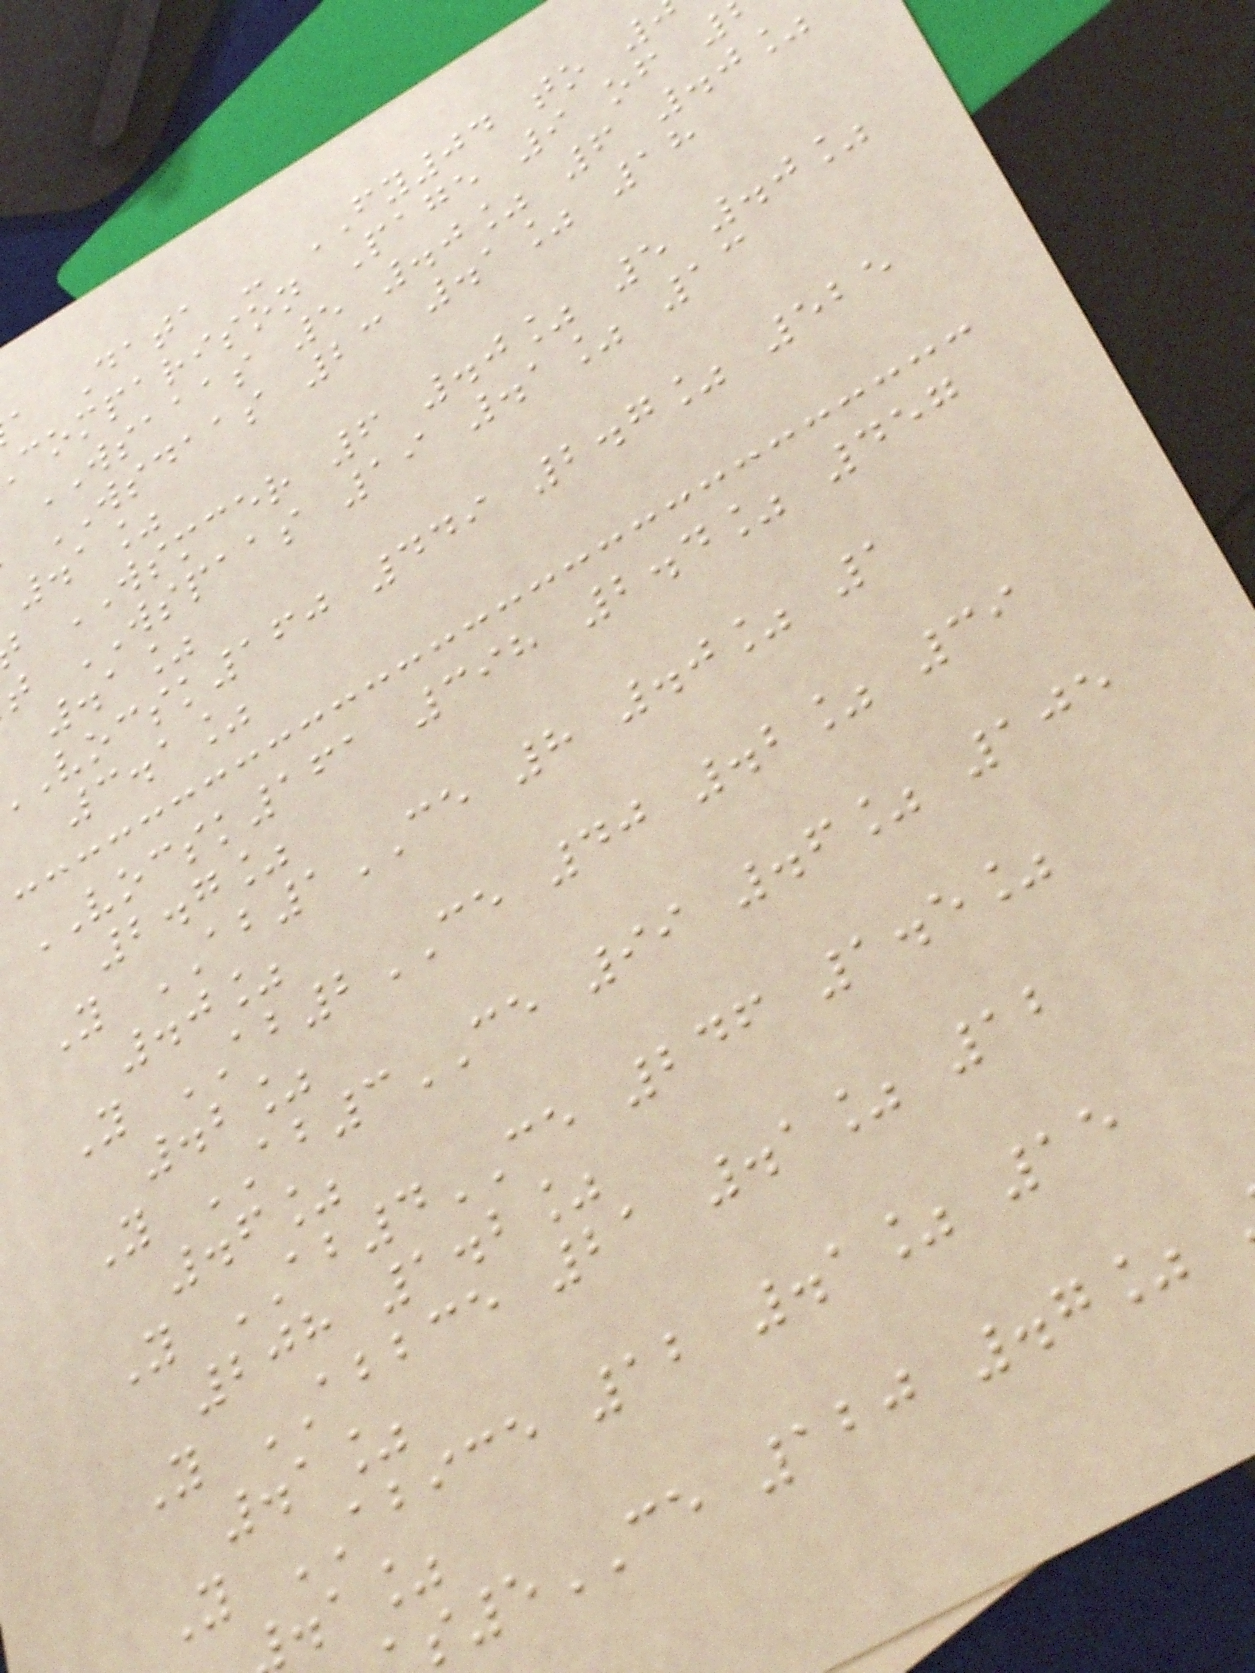a Data - FY04 to
comparison Page 9 of
WSAAAS 5 .0% 6 .0%
WSDAAS 23 .1% 18
.1%
WSMCER 6 .0% 5 .0%
t WSPAAS 19 .1% 13
.1%
vocsk160 449 2.7% 525
3.1%
VOCSK161 398 2.4% 457
2.7%
Y AB1CE 8 .0% 1
.0%
Y AB2CE 40 .2% 39
.2%
Y AB3CE 99 .6% 105
.6%
Y AB4CE 246 1.5%
208 1.2%
Y ABBCE 21 .1% 12
.1%
Y ABICE 12 .1% 15
.a%
5CE 120 .7%
